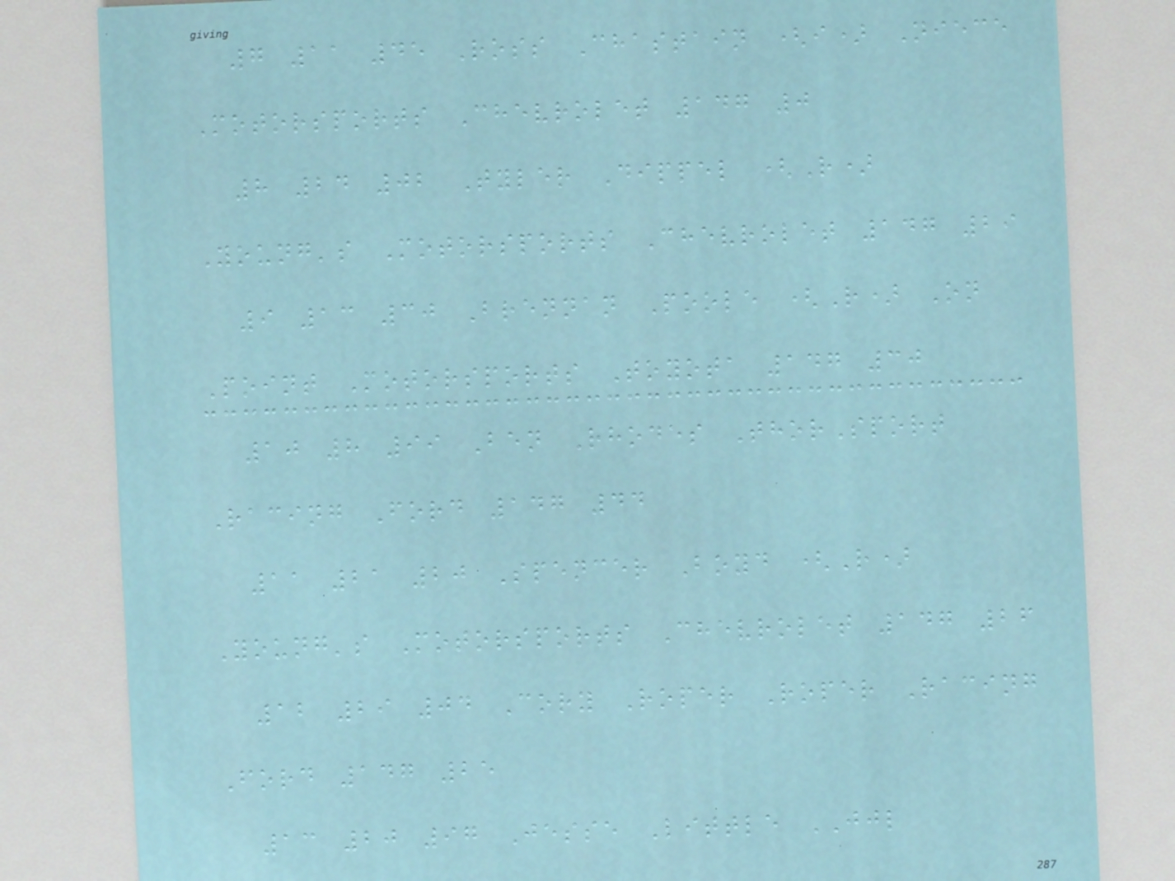7 11 45 Ross Chastain (i) Niece
Motorsports Chevrolet 147 0
8 24 02 Tyler Dippel (R)
Young's Motorsports Chevrolet 147 29
9 13 30 Brennan Poole (R) On
Point Motorsports Toyota 147 30
10 8 99 Ben Rhodes ThorSport
Racing Ford 147 44
11 21 20 Spencer Boyd (R)
Young's Motorsports Chevrolet 147 26
12 29 04 Cory Roper Roper Racing
Ford 147 25
13 20 97 Jesse Little JJL
